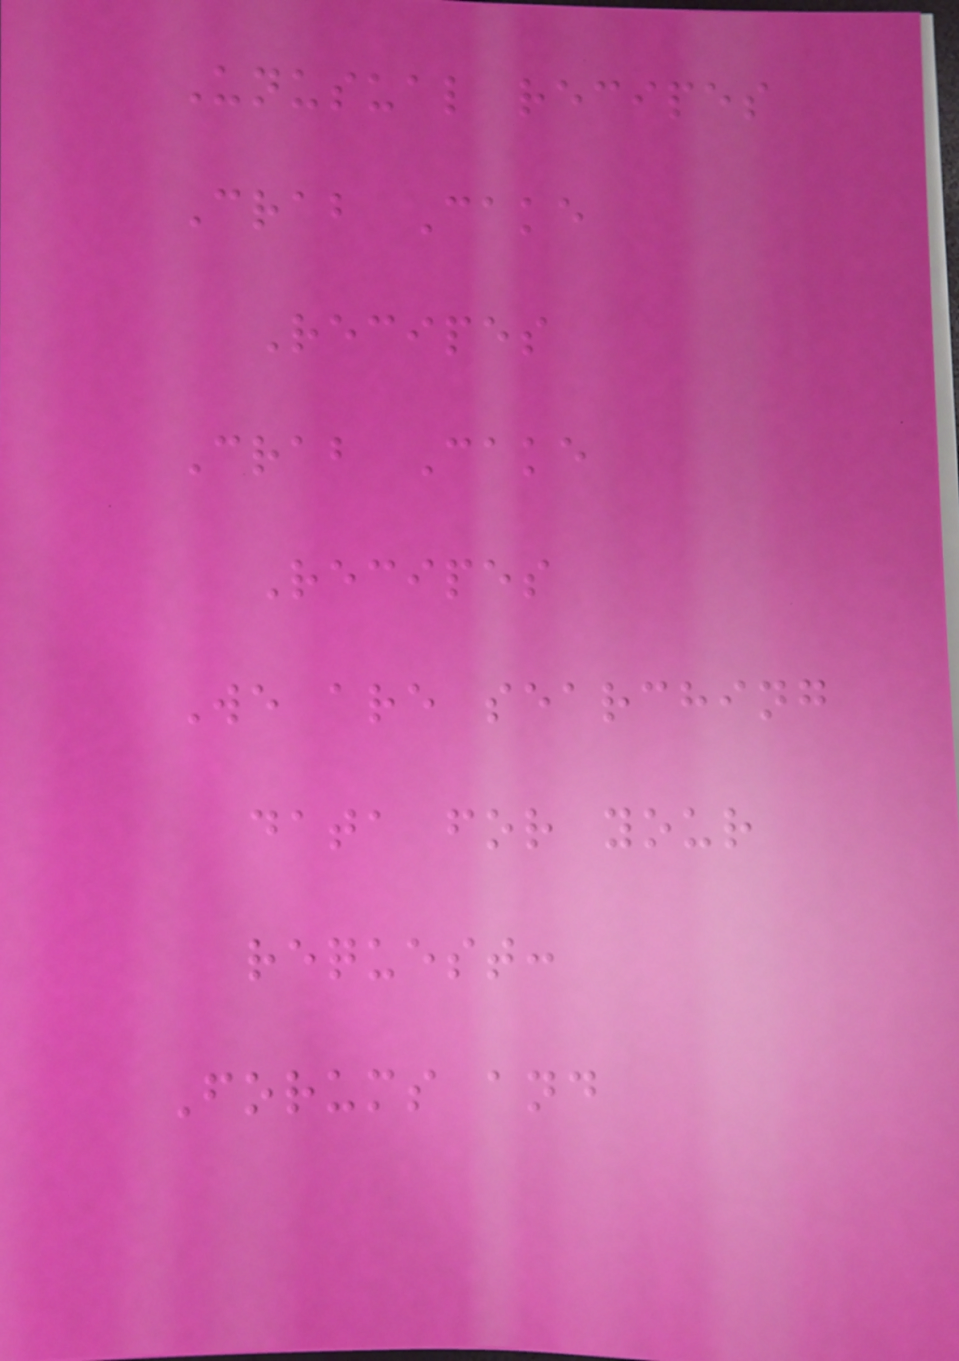Unusual recipes
Crab Cake
Recipes
Crab Cake
Recipes
We are searching
data for your
request:
Forums and
